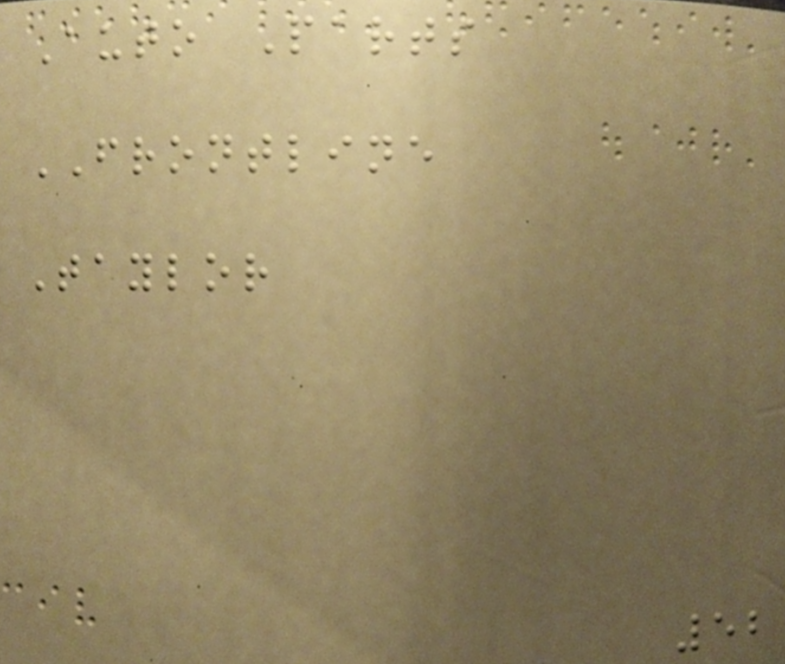Auto Parts
FRONTLINE
Taylor
52
